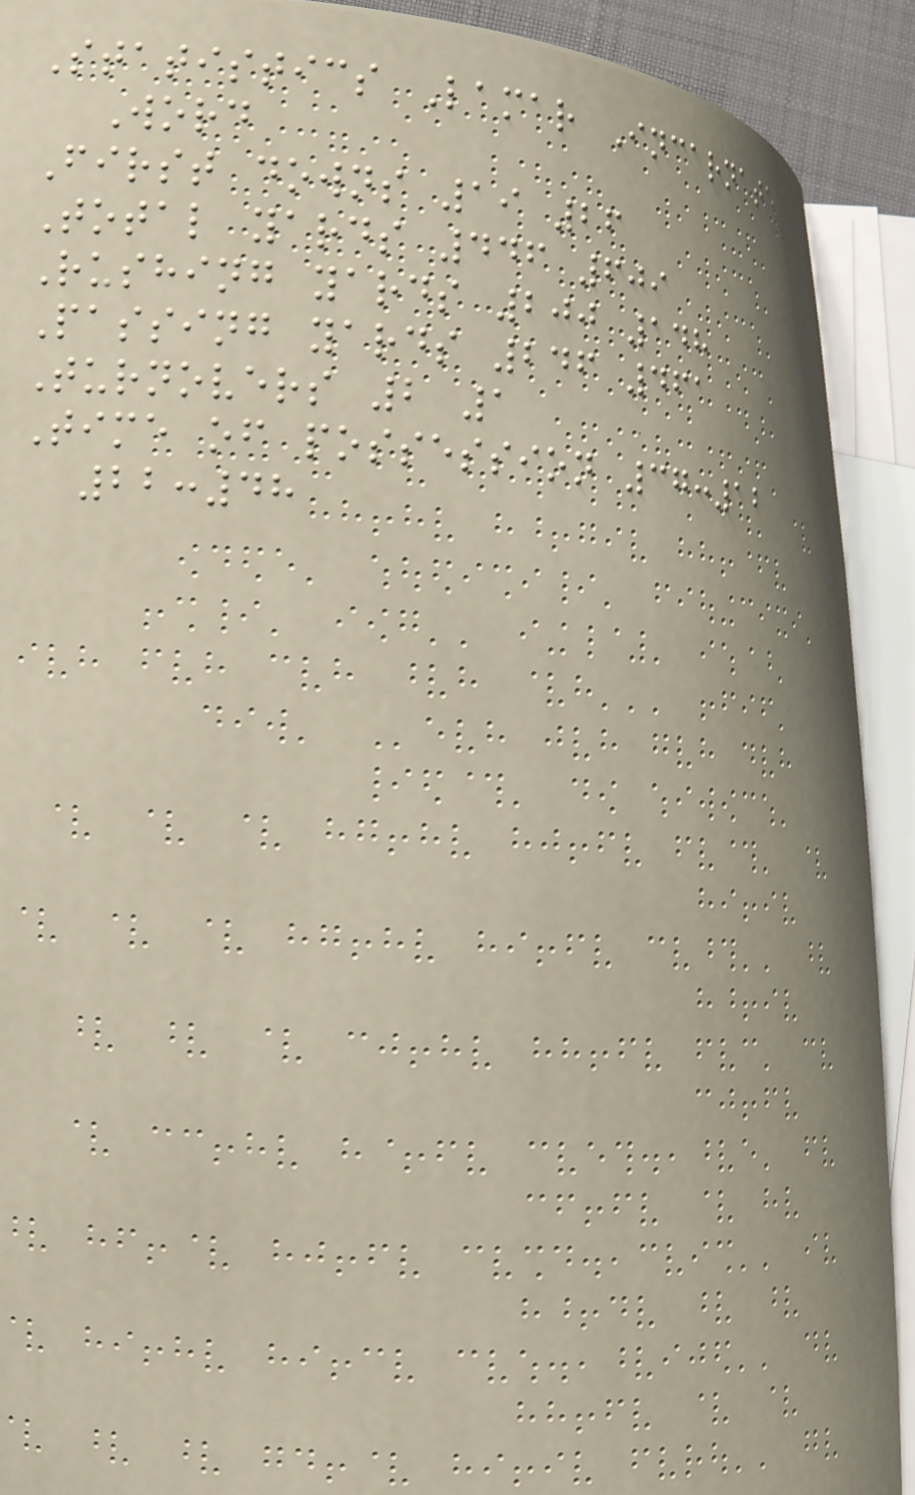Statistics Lamar Incarnate
Word
First downs 19 26
Total yards 446 609
Rushing yards 200 148
Passing yards 246 461
Turnovers 2 1
Time of possession 37:12
22:48
